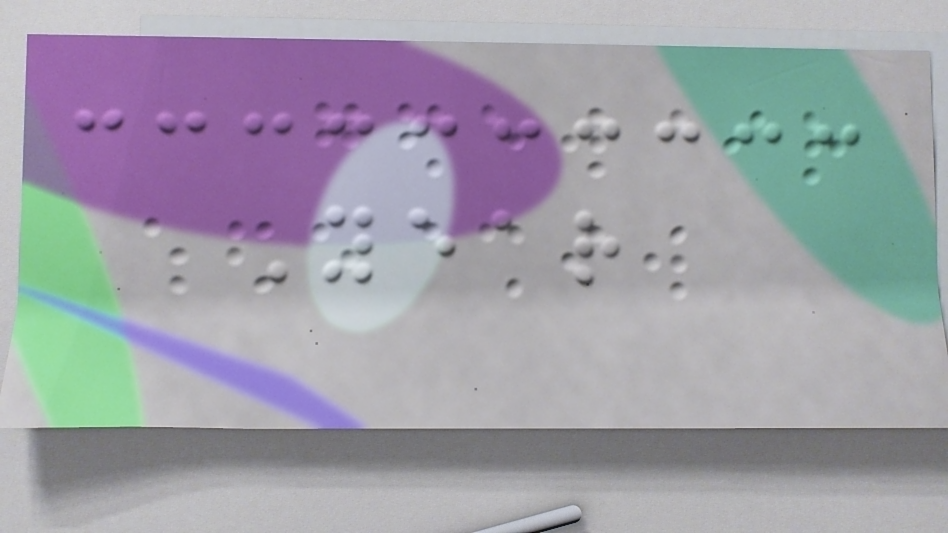Year
